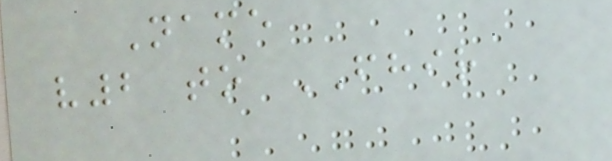Name
v2 to FHIR
